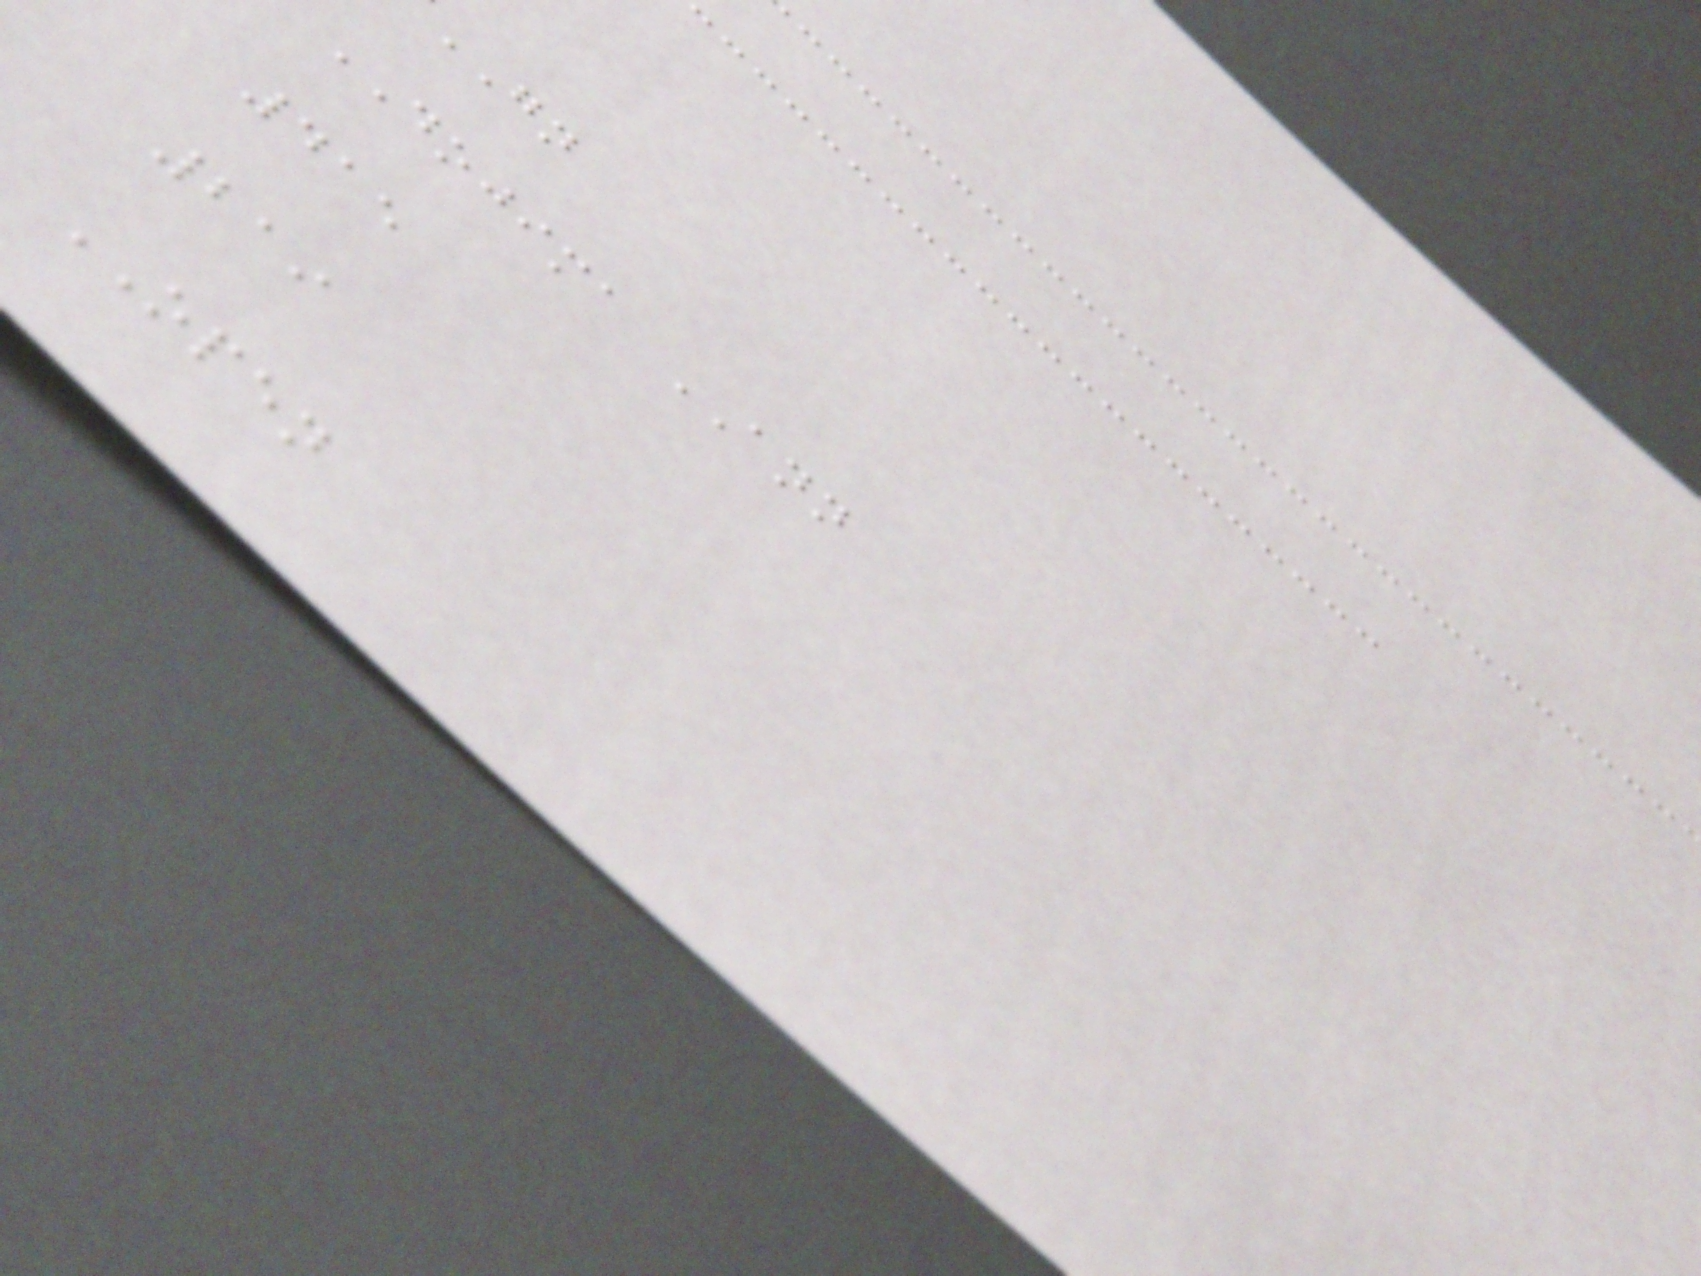GN
DOJIMA ANN
415
219
OPEN
